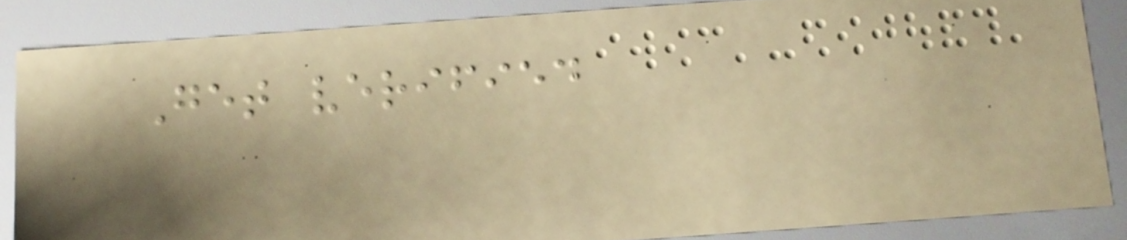Get verified
